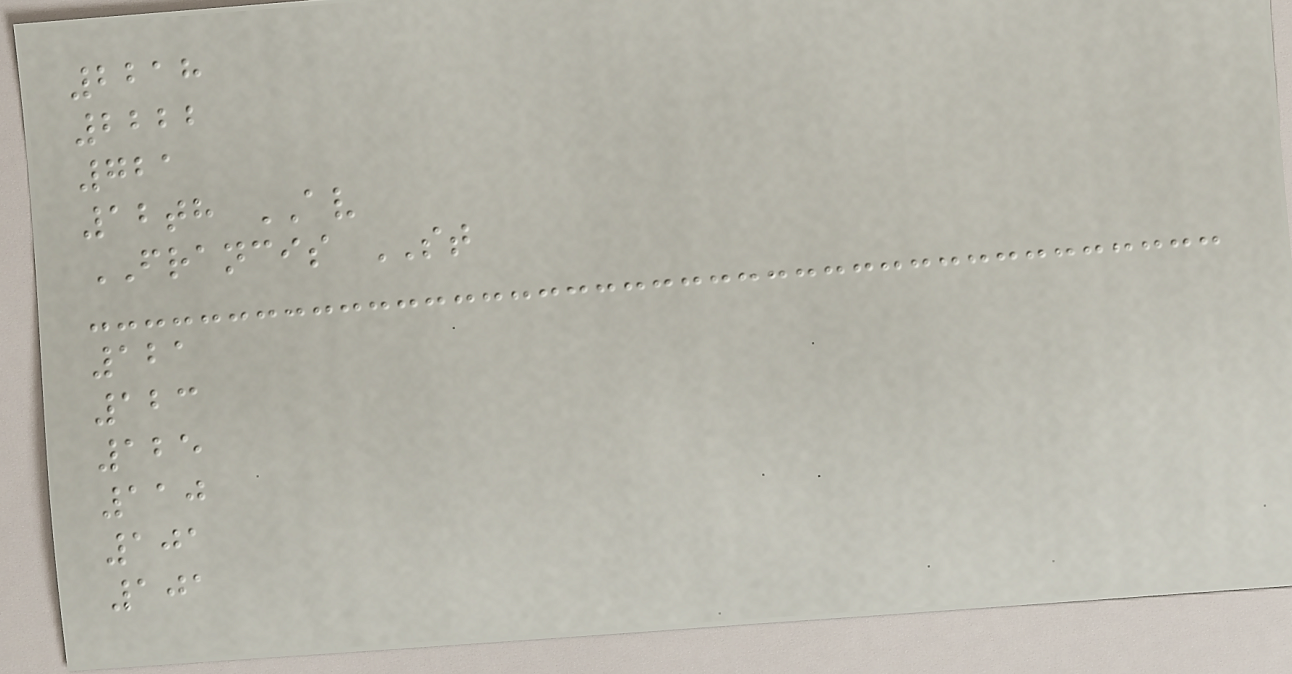2218
2222
721
12th AV
FRANCIS ST
121
123
125
110
101
101
